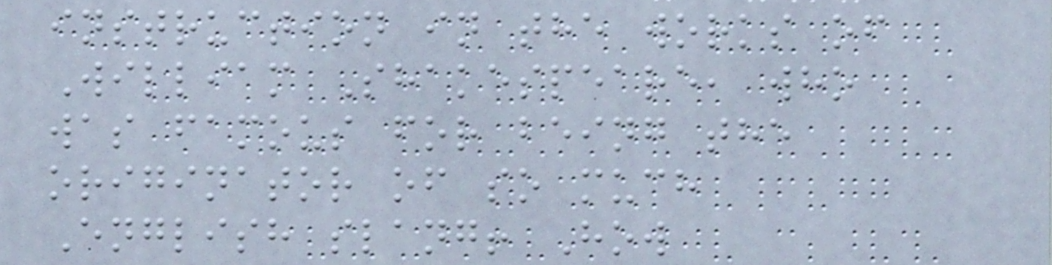instruction in the works of
William Shakespeare, who
was famous for being the
originator of so much
English slang! How
